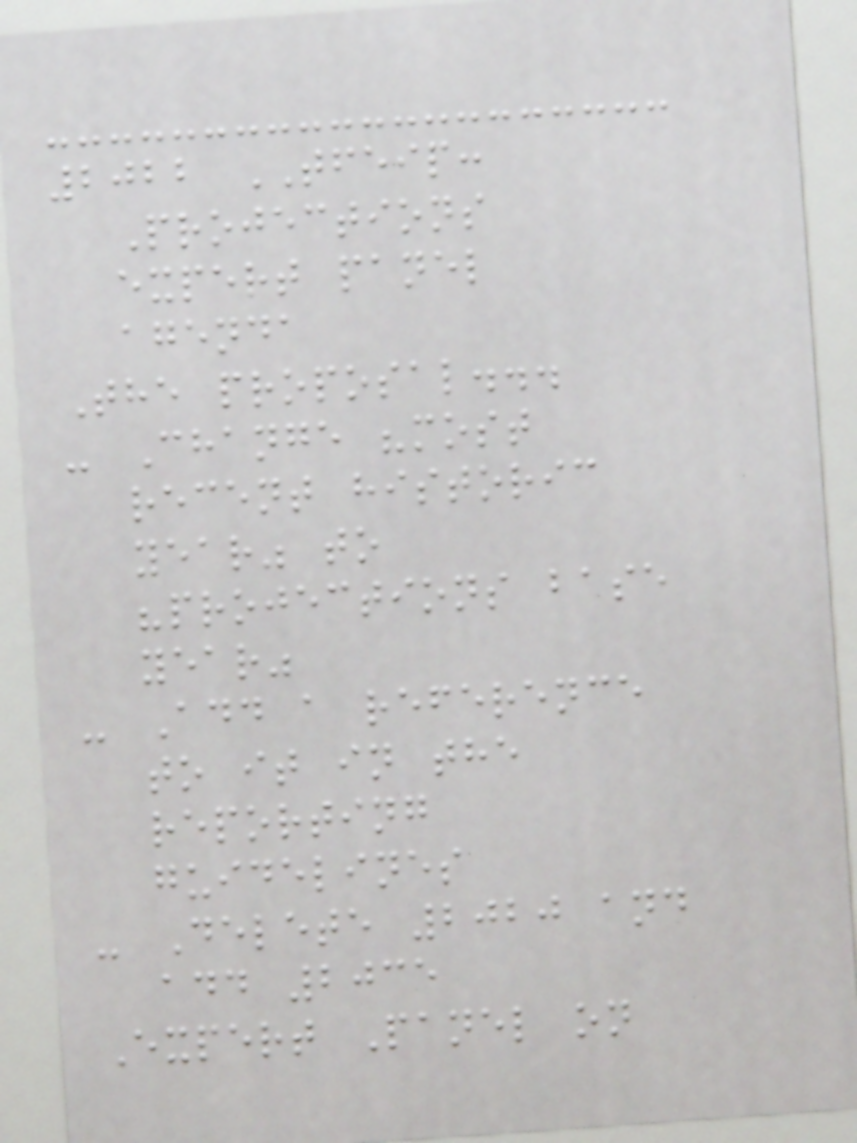2022 TFEIP:
Projections
expert panel
agenda
The proposal...
- Change "most
recent historic
year" to
"projections base
year"
- Add a reference
to it in the
reporting
guidelines
- Delete 2020 and
add 2035
Expert Panel on
